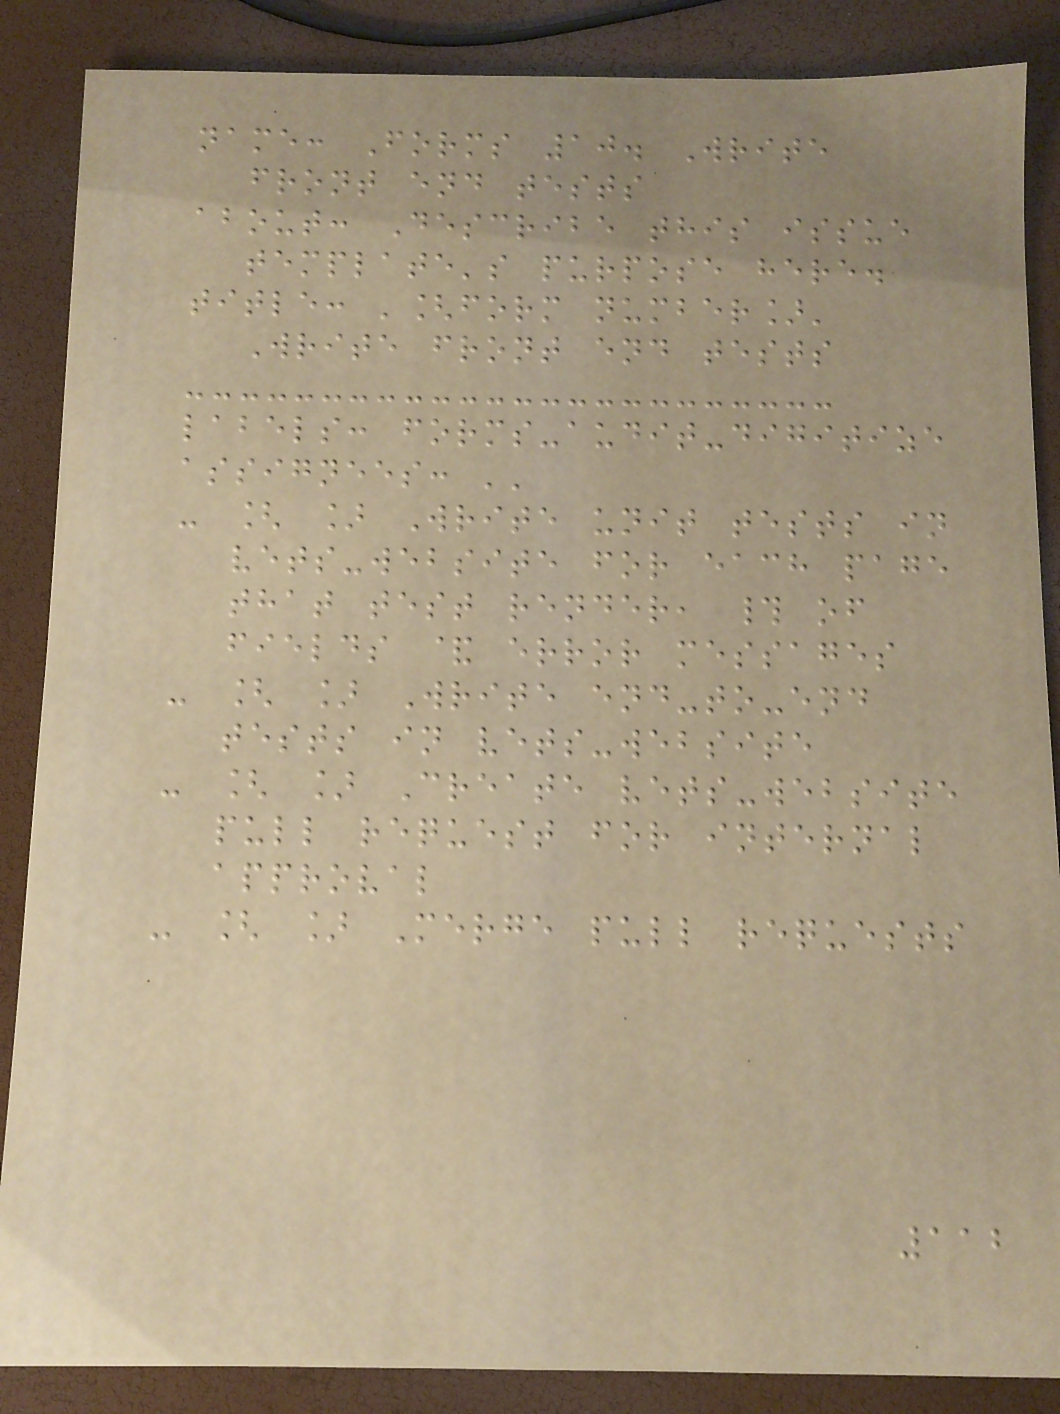name: Forms 10. Write
front end tests
about: Describe this issue
template's purpose here.
title: '[form number]'
Write front end tests
labels: forms-audit-digitize
assignees: ''
- [ ] Write unit tests in
vets-website for each page
that test render, # of
fields & error messages
- [ ] Write end-to-end
tests in vets-website
- [ ] Create vets-website
pull request for internal
approval
- [ ] Merge pull requests
112
